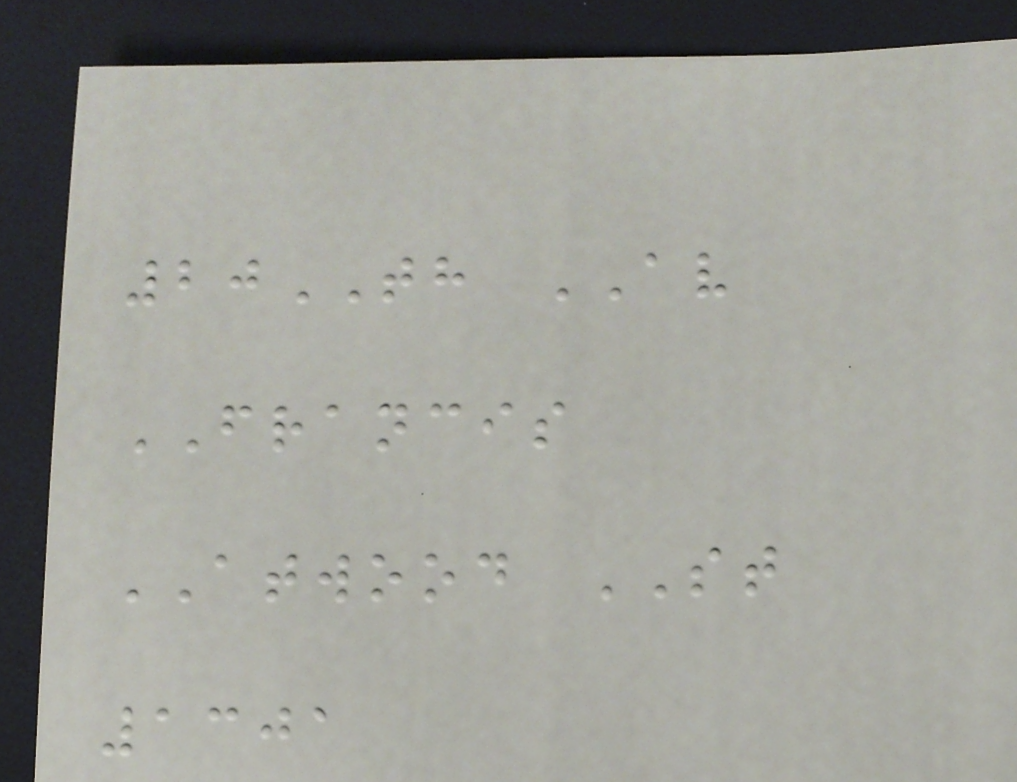20TH AV
FRANCIS
ATWOOD ST
1301
